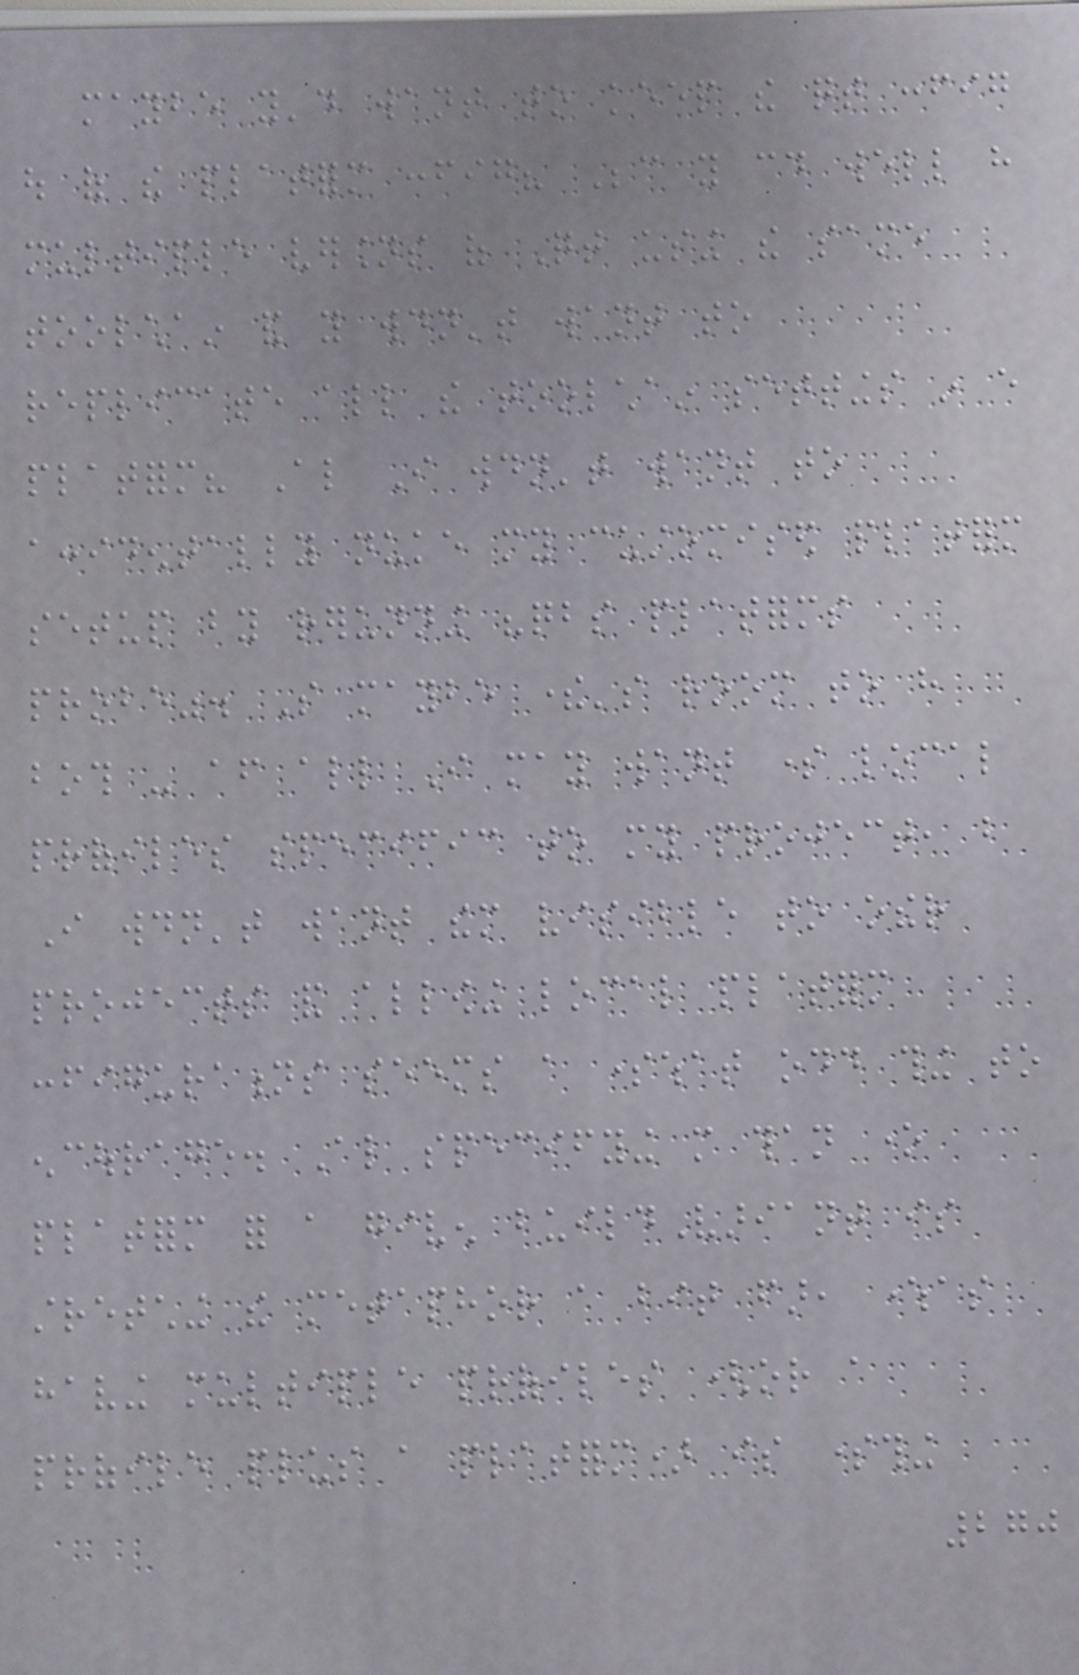maybe you'd want to keep the qt config
out of the platform config? Because you could well have
multiple versions of Qt using the same
toolchain and you wouldn't want to
replicate all the toolchain settings in every
platform? Also I wouldn't want to
accidentally nuke my customised platform
setup by rerunning "qbs platforms
probe". So maybe there's room to have
both - after all I may want some local
profiles specific to my project, but
I wouldn't want them visible to other
projects and allowing local platform
configurations seems a somewhat odd thing to
encourage. Also specifying more than one
platform for a given buildVariant is
stretching the metaphor a bit far, whereas
having multiple profiles (or a
profile plus a platform) is something
270
